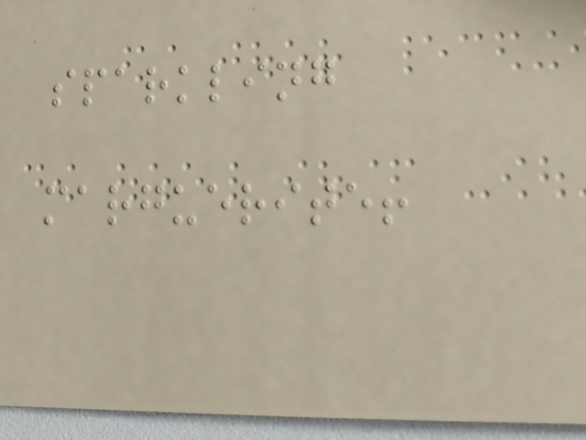sparkling
marguerite!
